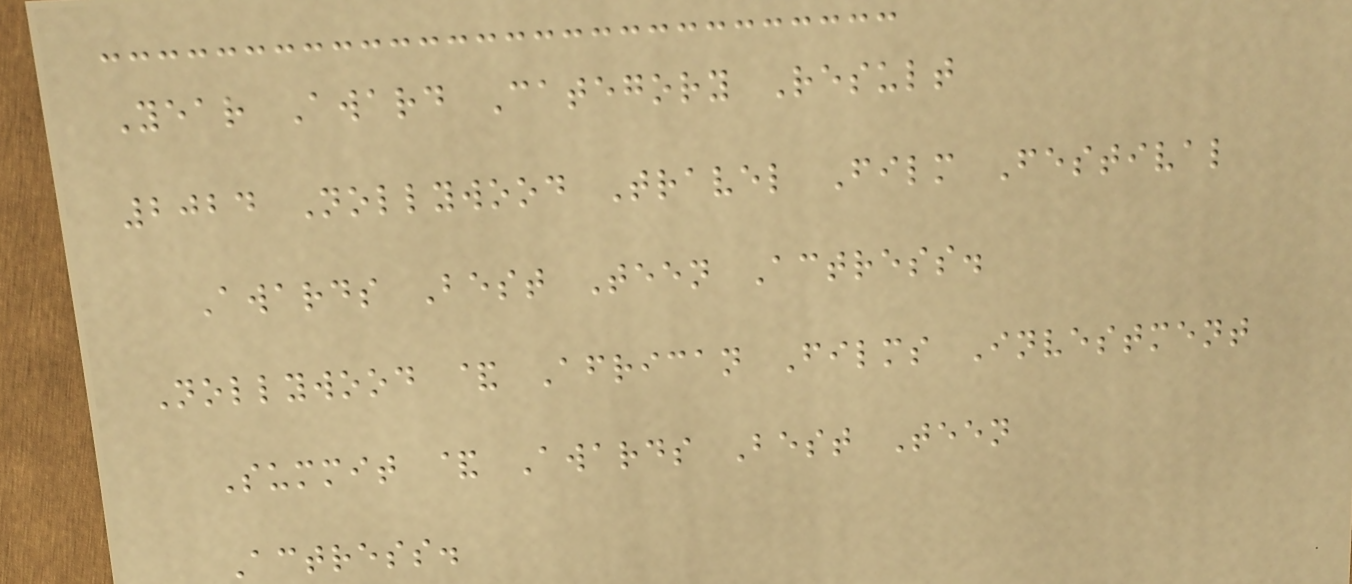Year Award Category Result
2024 Nollywood Travel Film Festival
Awards Best Teen Actress.
Nollywood & African Films Investment
Summit & Awards Best Teen
Actress.
